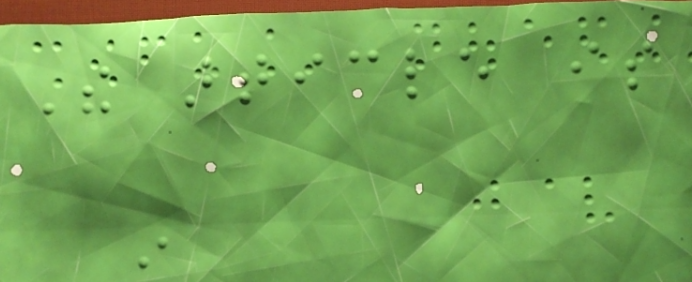The article is
in
